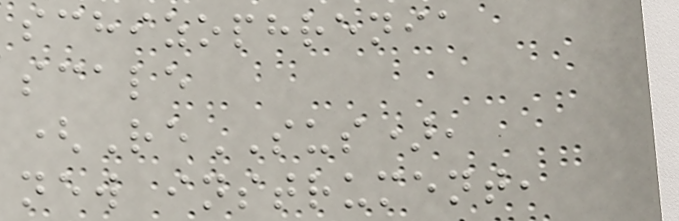schizophrenia
scale
(ReSUS),
new instrument,
